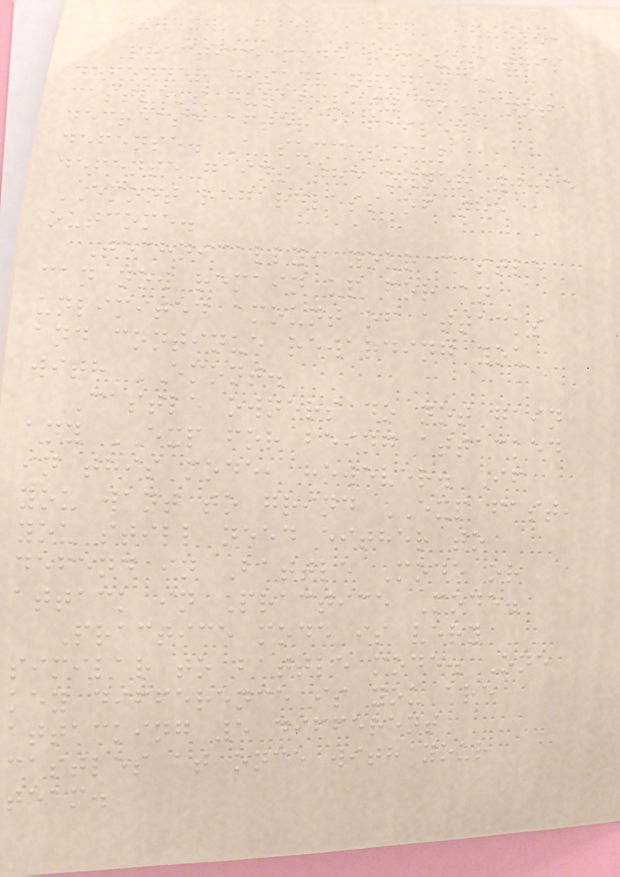51
Practice mode removes this
defender disadvantage. A
castle's durability does not
decrease after a failed
defense. A successful
defense gains the owner 0.25
EMONT regardless of the
outcome.
Technically, your castle
can now remain up for an
unlimited amount of attacks
and continue rewarding you
with EMONT.
Castle owners do not gain
any EXP for being attacked
in this mode, however. If
you want to grind EXP fast,
you still need either to
defend in Battle Mode or
attack in Practice Mode.
Practice mode is very
similar to battle mode. One
key difference is you are
attacking 5 different
castles at once with your
team.
